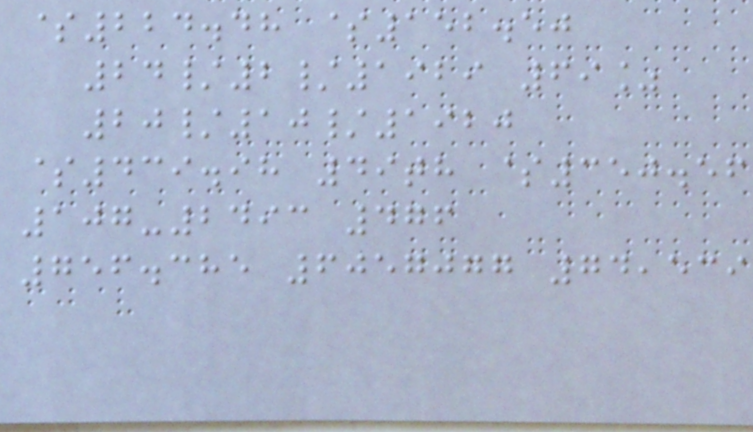$224.48 $152.50
24/2/1929 69%
20/10/1920
$439.98 49th $350.56
107-2493 476
756.385 6057077 74,539
